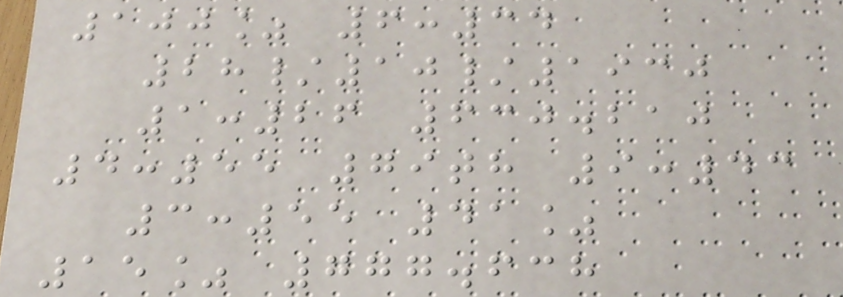100% 6:34
28/10/1930
1:26 630.210
4:55 79th 9:43
3:55 41%
15% 777.638
